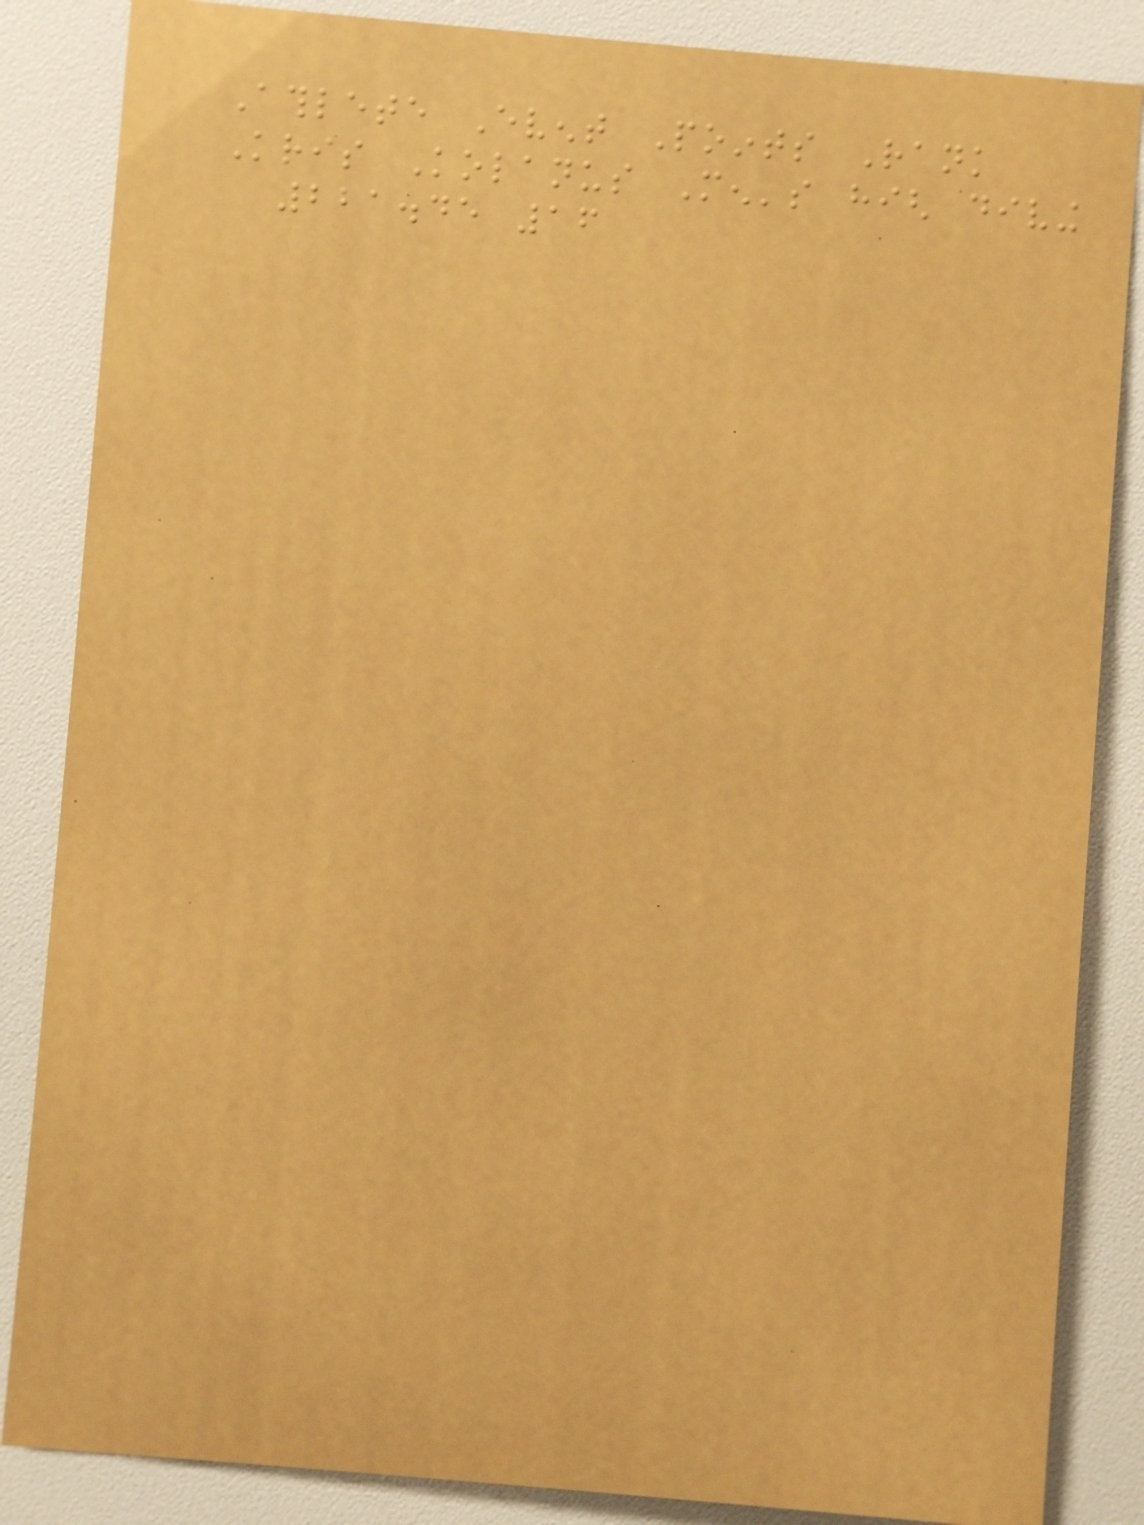Athlete Event Points Rank
Kris Kolanus Men's high diving
221.45 16
